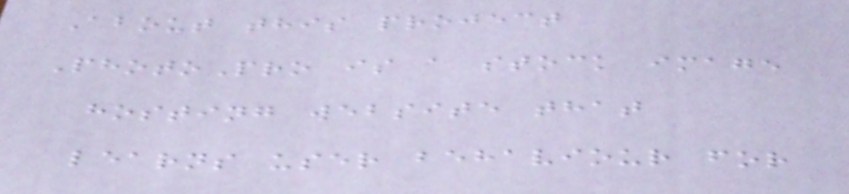About this project
PhotoPro is a stock image
hosting website that
learns user behaviour for
